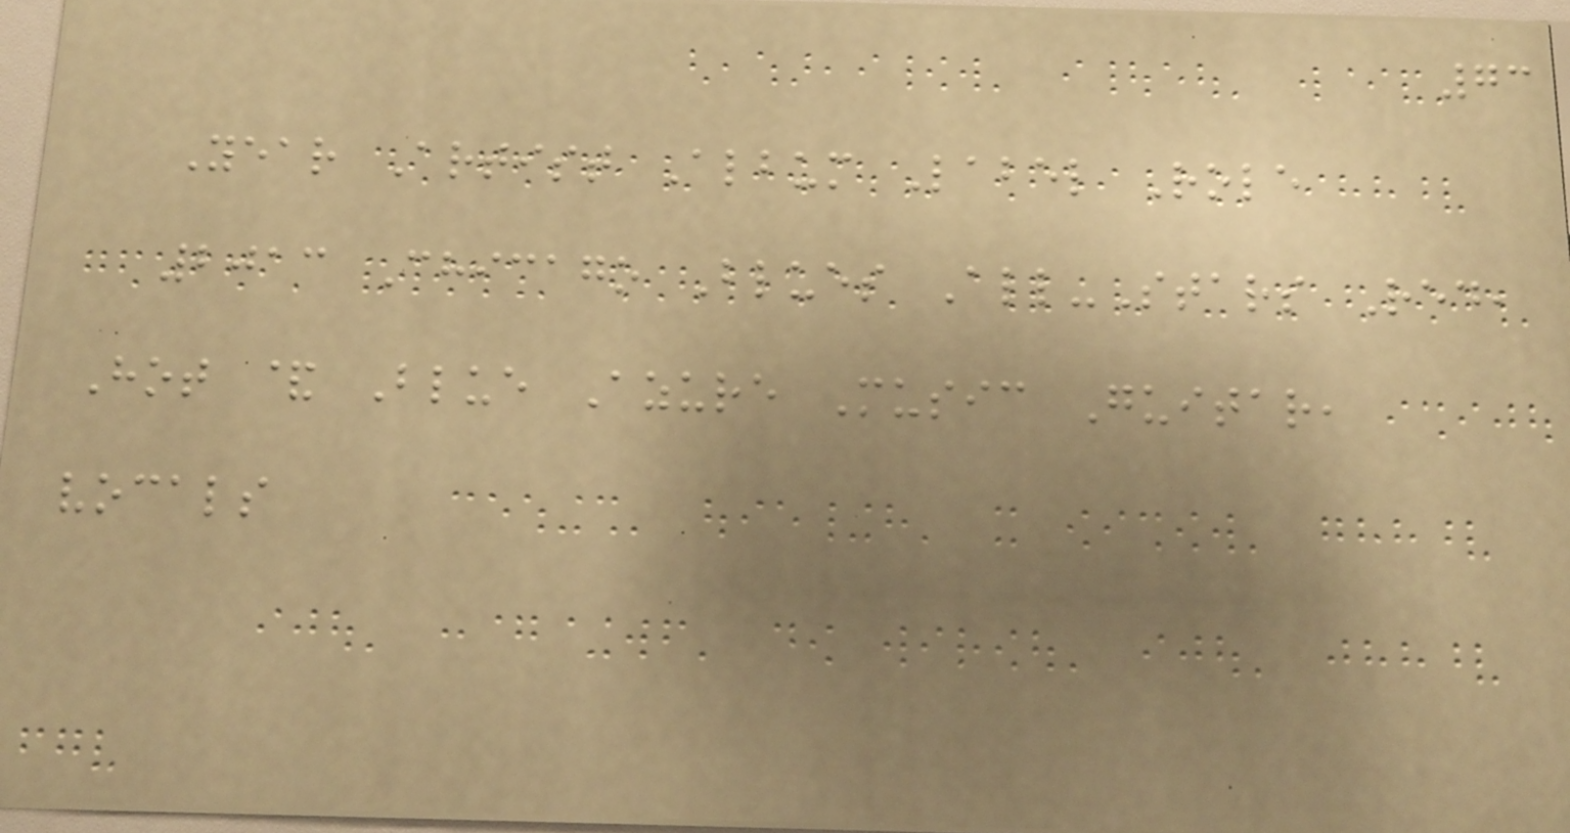73
Year Artist Album Label Role
2013 Chicago Blues All-Stars Red,
Hot & Blue Azure Music Guitar,
vocals
